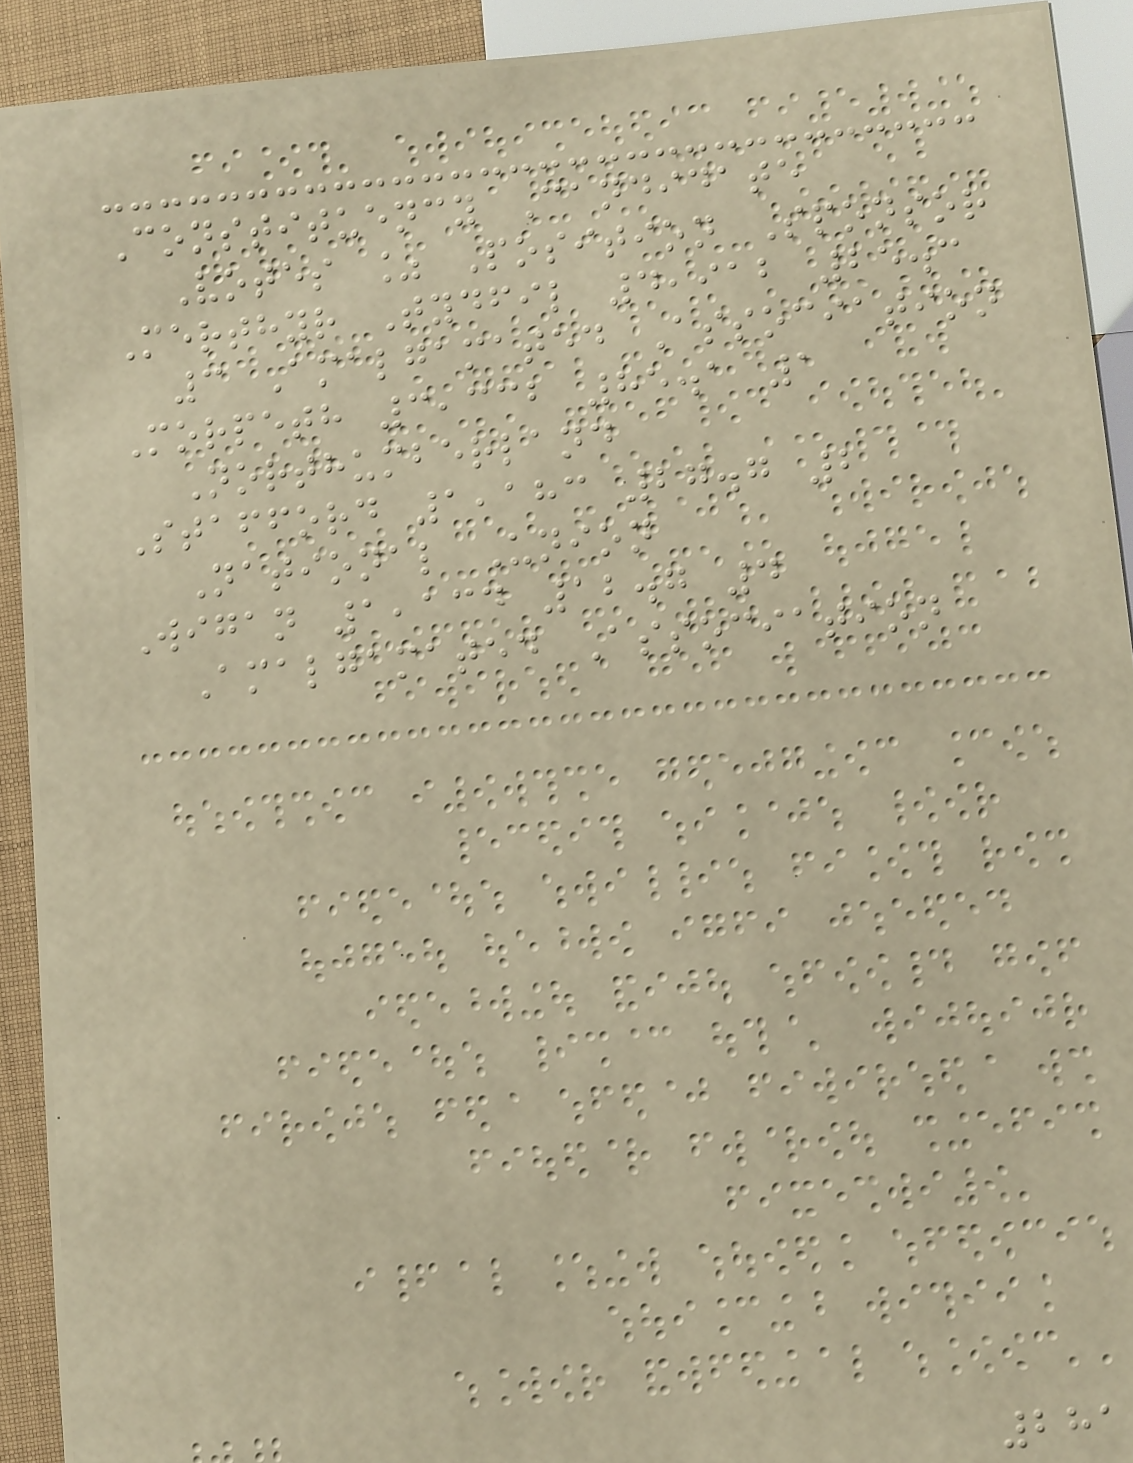Constituency Candidate
Votes % Position Sponsor
Merthyr Tydfil 4,912 25.3
3 Amalgamated Association
Morpeth 3,332 85.1 1
Northumberland
Stafford 1,183 27.7 2
National Union
Wigan 1,134 12.7 4
Amalgamated Association
281
